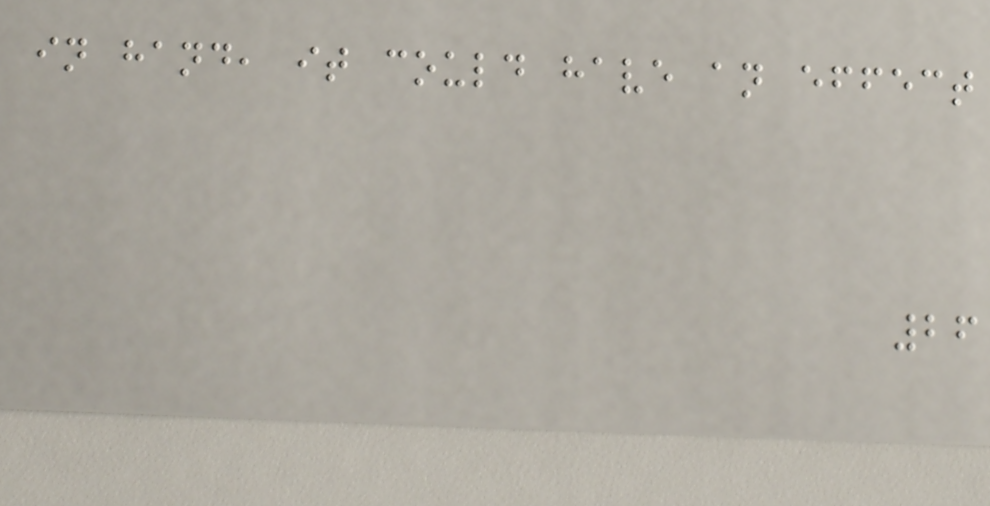in hand, it could have an effect
26
